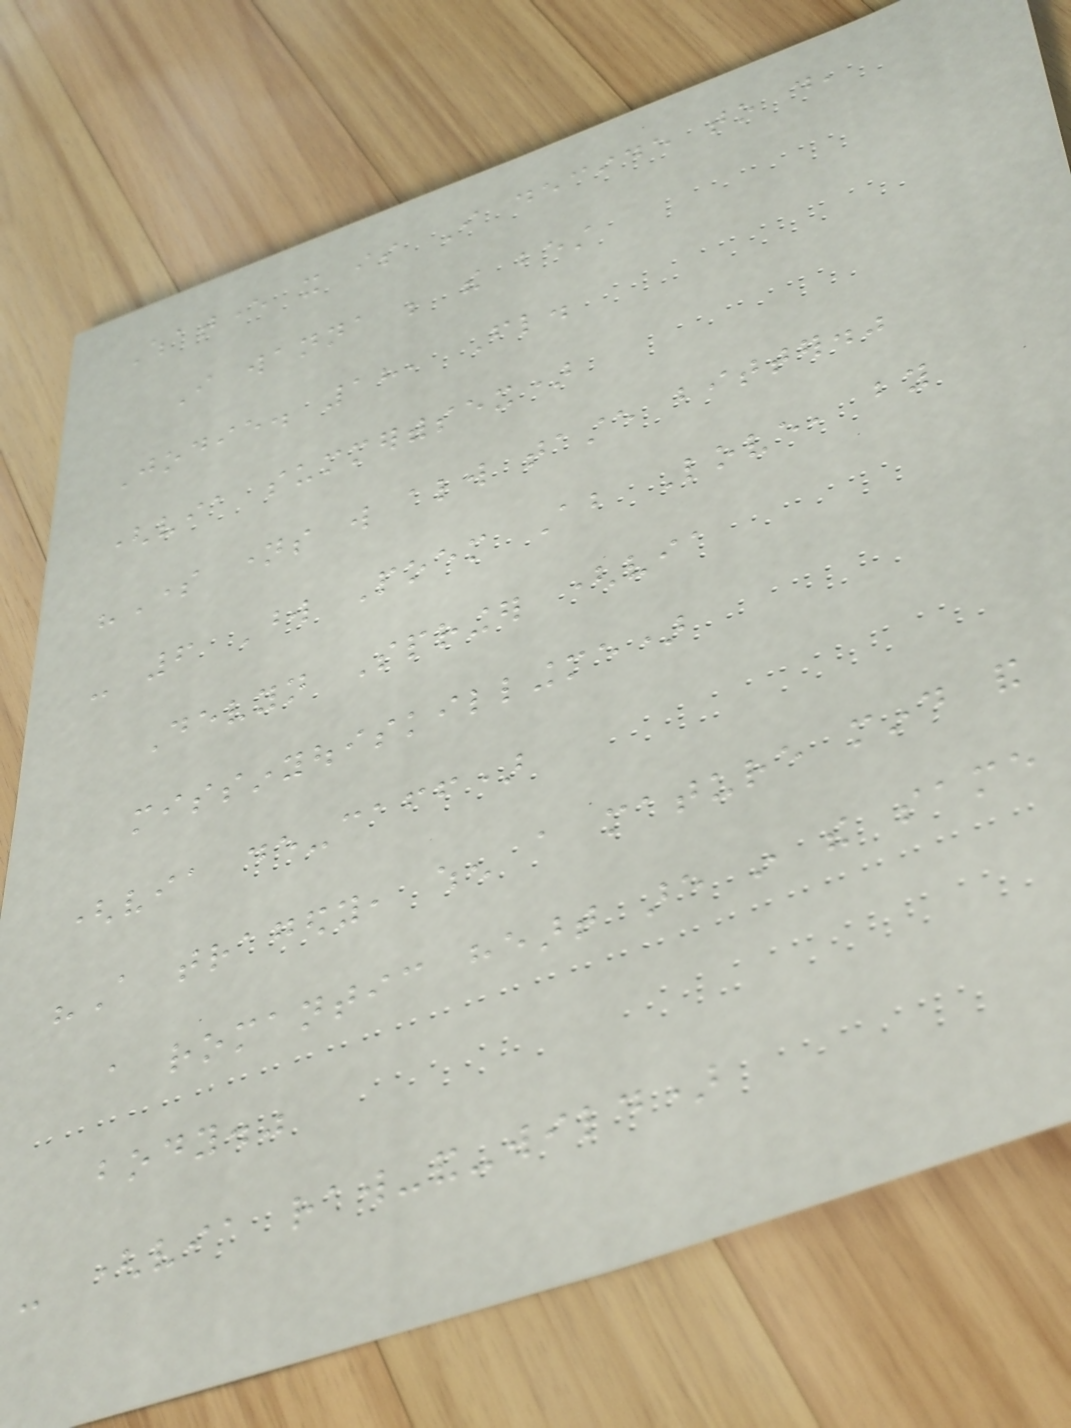Whatever it is I decide to do,
I wanna be the best
Jodie. 18, Fl.
(via summerwithsex)
"Some names will always taste bitter."
- 6 Word Poem About Love, by
Devyn Springer (via
missinyouiskillingme)
(via de-caff)
"A tragedy, when a mature mind and
a romantic heart are in the same
body."
- (via raw-and-wild)
